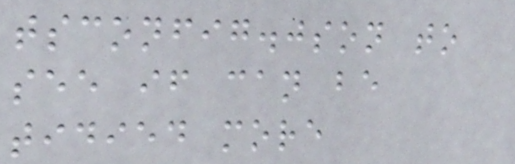tsconfig.json to
see if can be
tidied more
